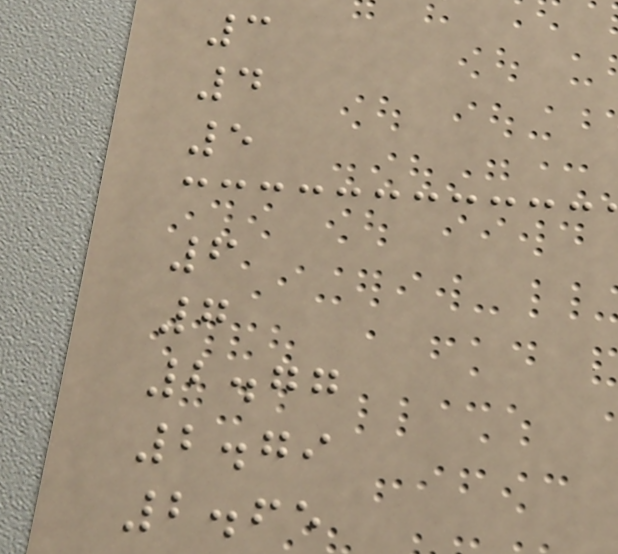3
4
5
6
7
2.77
2.79
2.65
